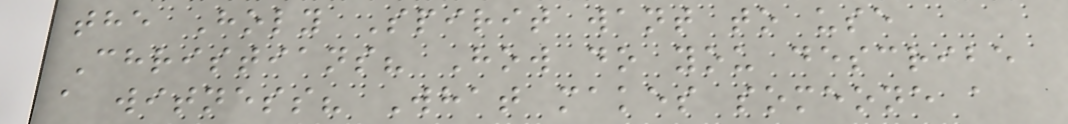the Holy Spirit want to use
Christians? How do you describe
a witness? What makes someone a
